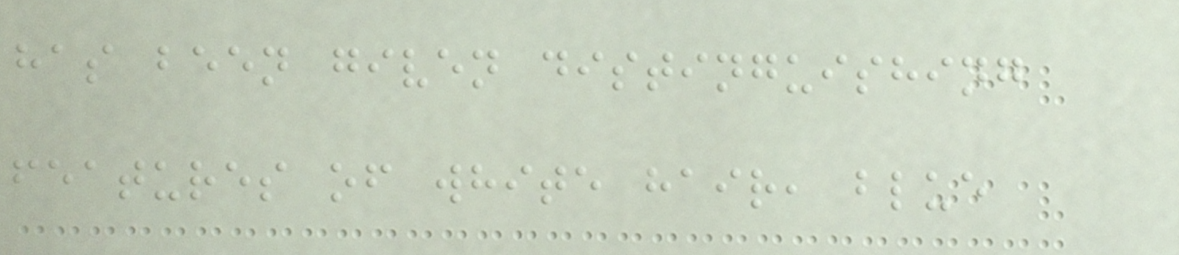has been given distinguishing
features of white hair, blue
